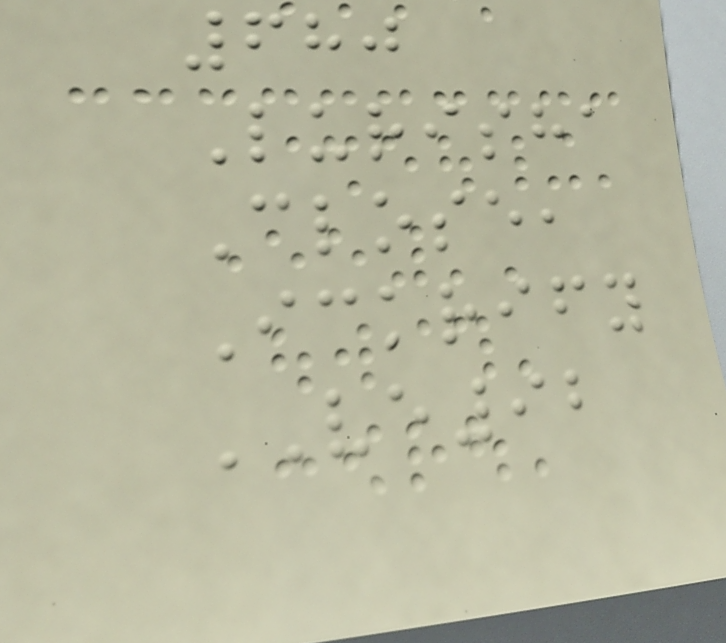680
Lurisha
Close,
Ickrify
VE92
